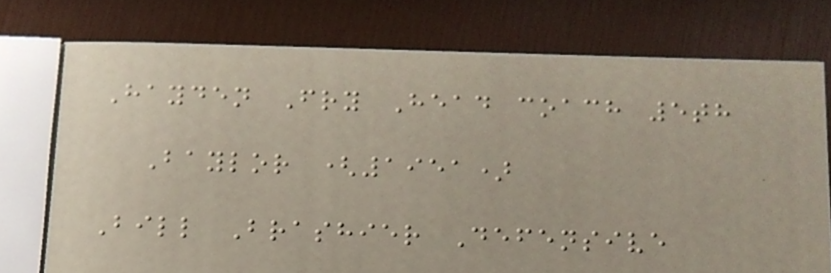Hayden Fry Head coach 5th
Baylor (1951)
Bill Brashier Defensive
